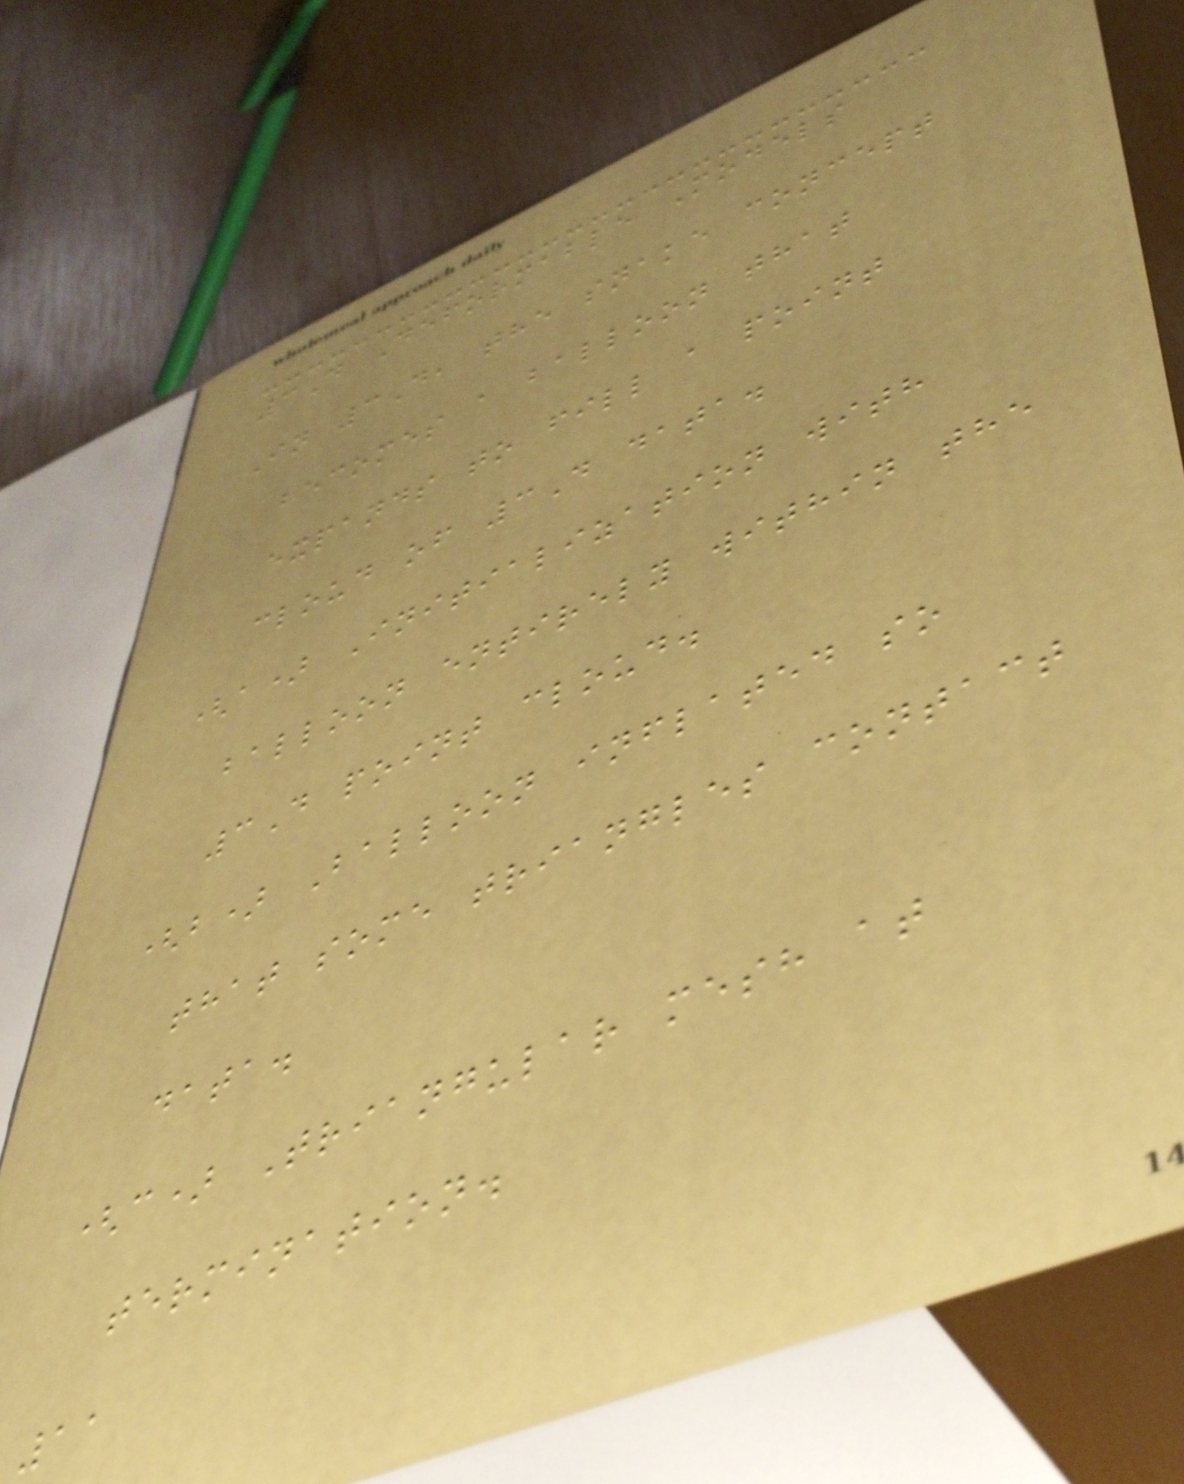3D Deformable Models
In 3D, the snake concept
becomes a balloon that
expands to fill a point
cloud of 3D data.
(a) Initialization with
balloon entirely within the
3D point cloud.
(b) Balloon inflated so
that some triangles contact
data.
(c) Triangular mesh at
termination.
11
